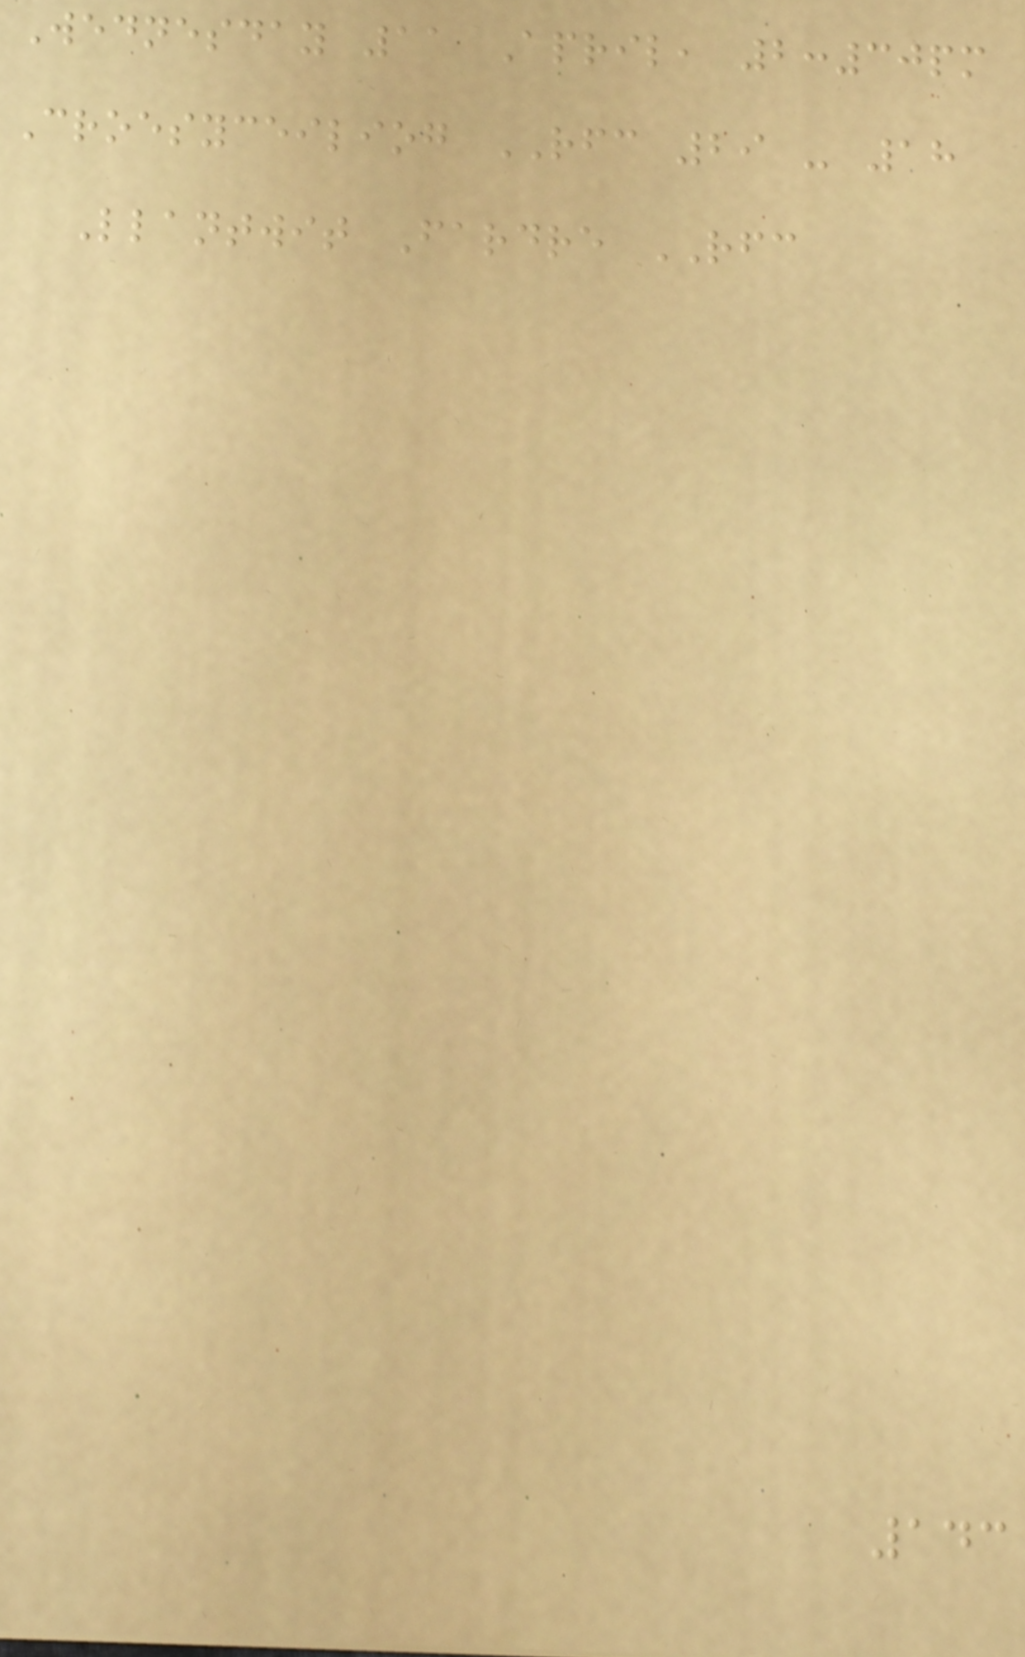Wednesday 11 April, 2:30pm
Croesyceiliog RFC 29 - 18
Llantwit Fardre RFC
143
